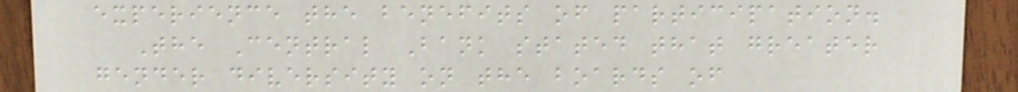experience the benefits of participation.
The Central Bank stated that greater
gender diversity on the boards of
